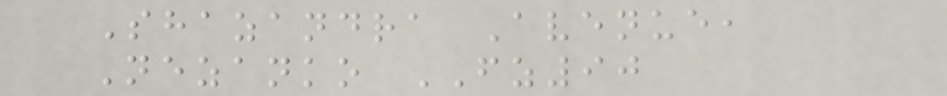Shazandra Avenue,
Nezanko FZ90
